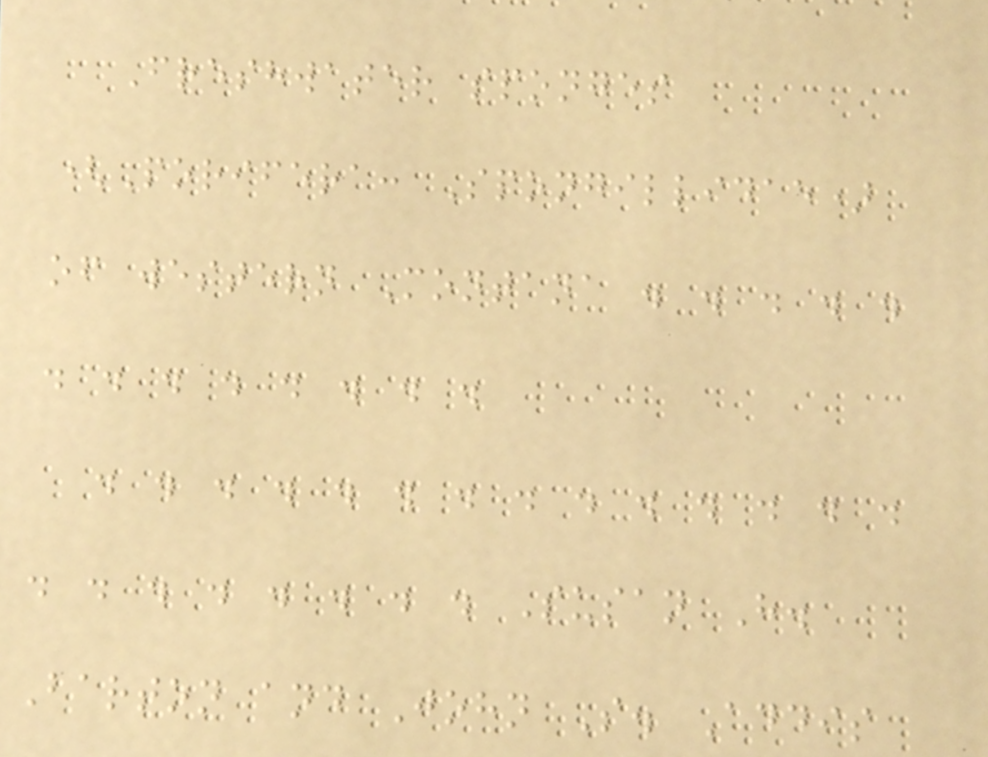Freshwater sponges
(Porifera: Spongillidae)
of western Montana . . . . .
. . . . . . . .
. . . . . . . . . . . . . .
. . . . . . . . Susan H.
Barton and John S. Addis
